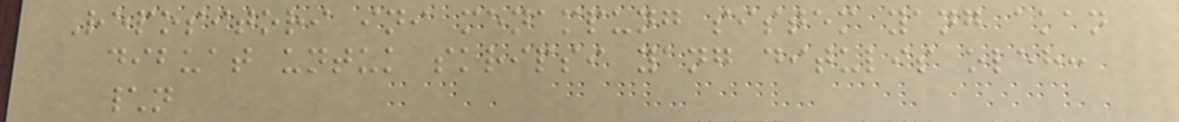Repositori ini menampung sistem yang akan
dibuat untuk skripsi yang ditulis oleh:
\n
